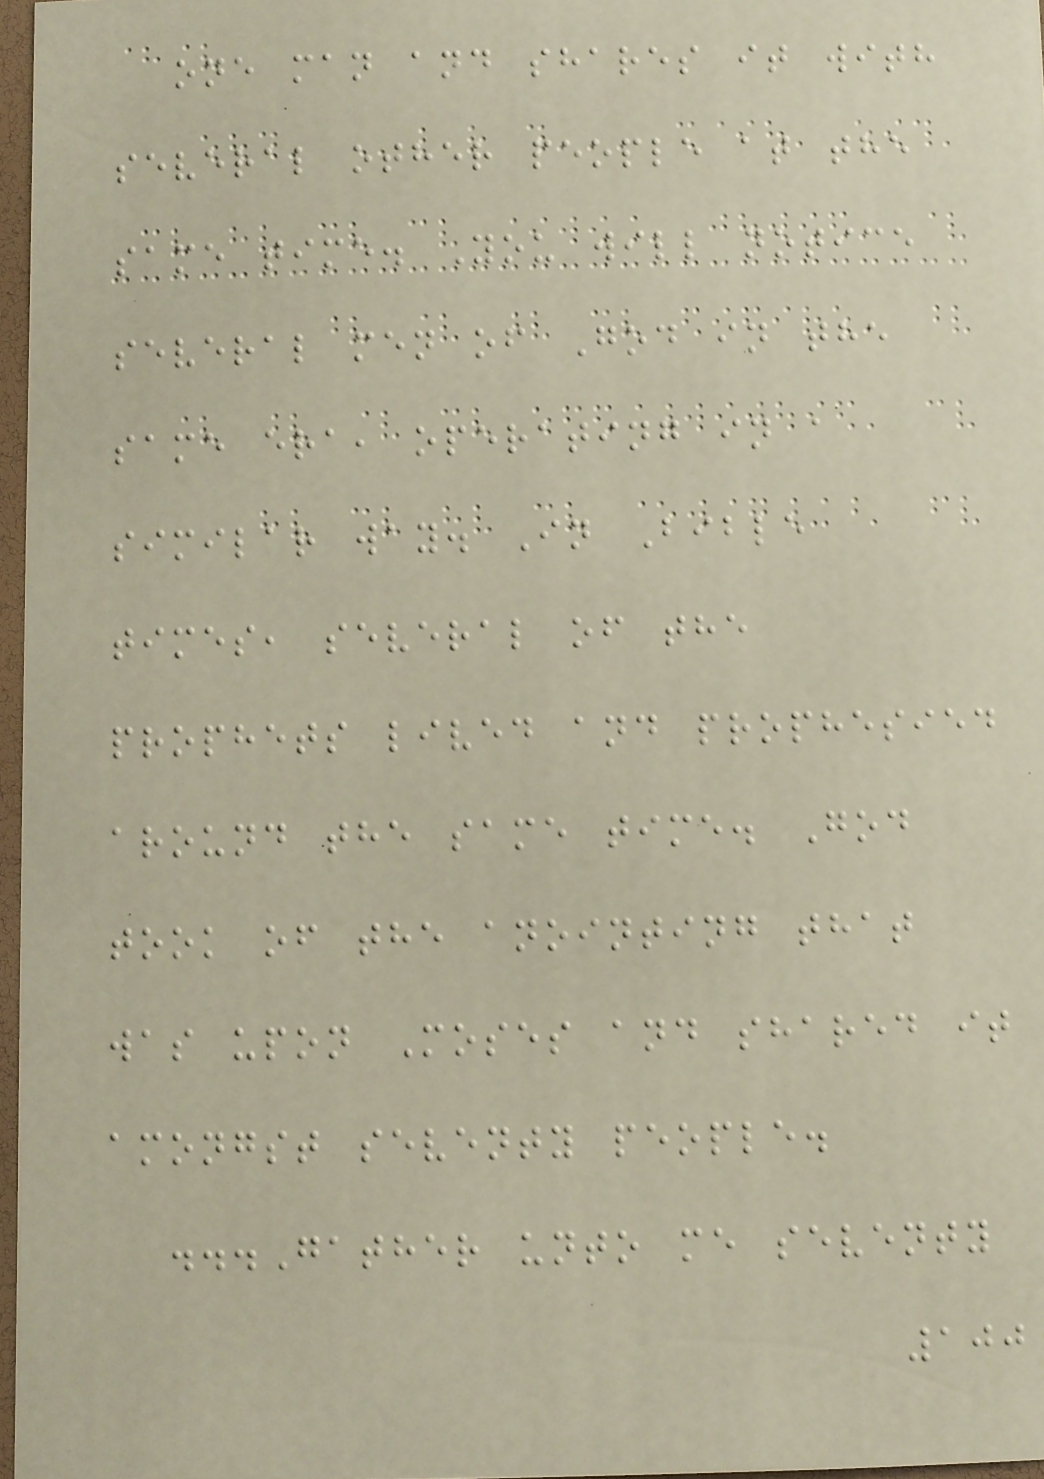one man and shares it with
several other people at the
same time. You will notice
several men of God in the
same era, operating in a
similar way. In Bible
times, several of the
prophets lived and prophesied
around the same time. God
took of the anointing that
was upon Moses and shared it
amongst seventy people.
...Gather unto me seventy
100
